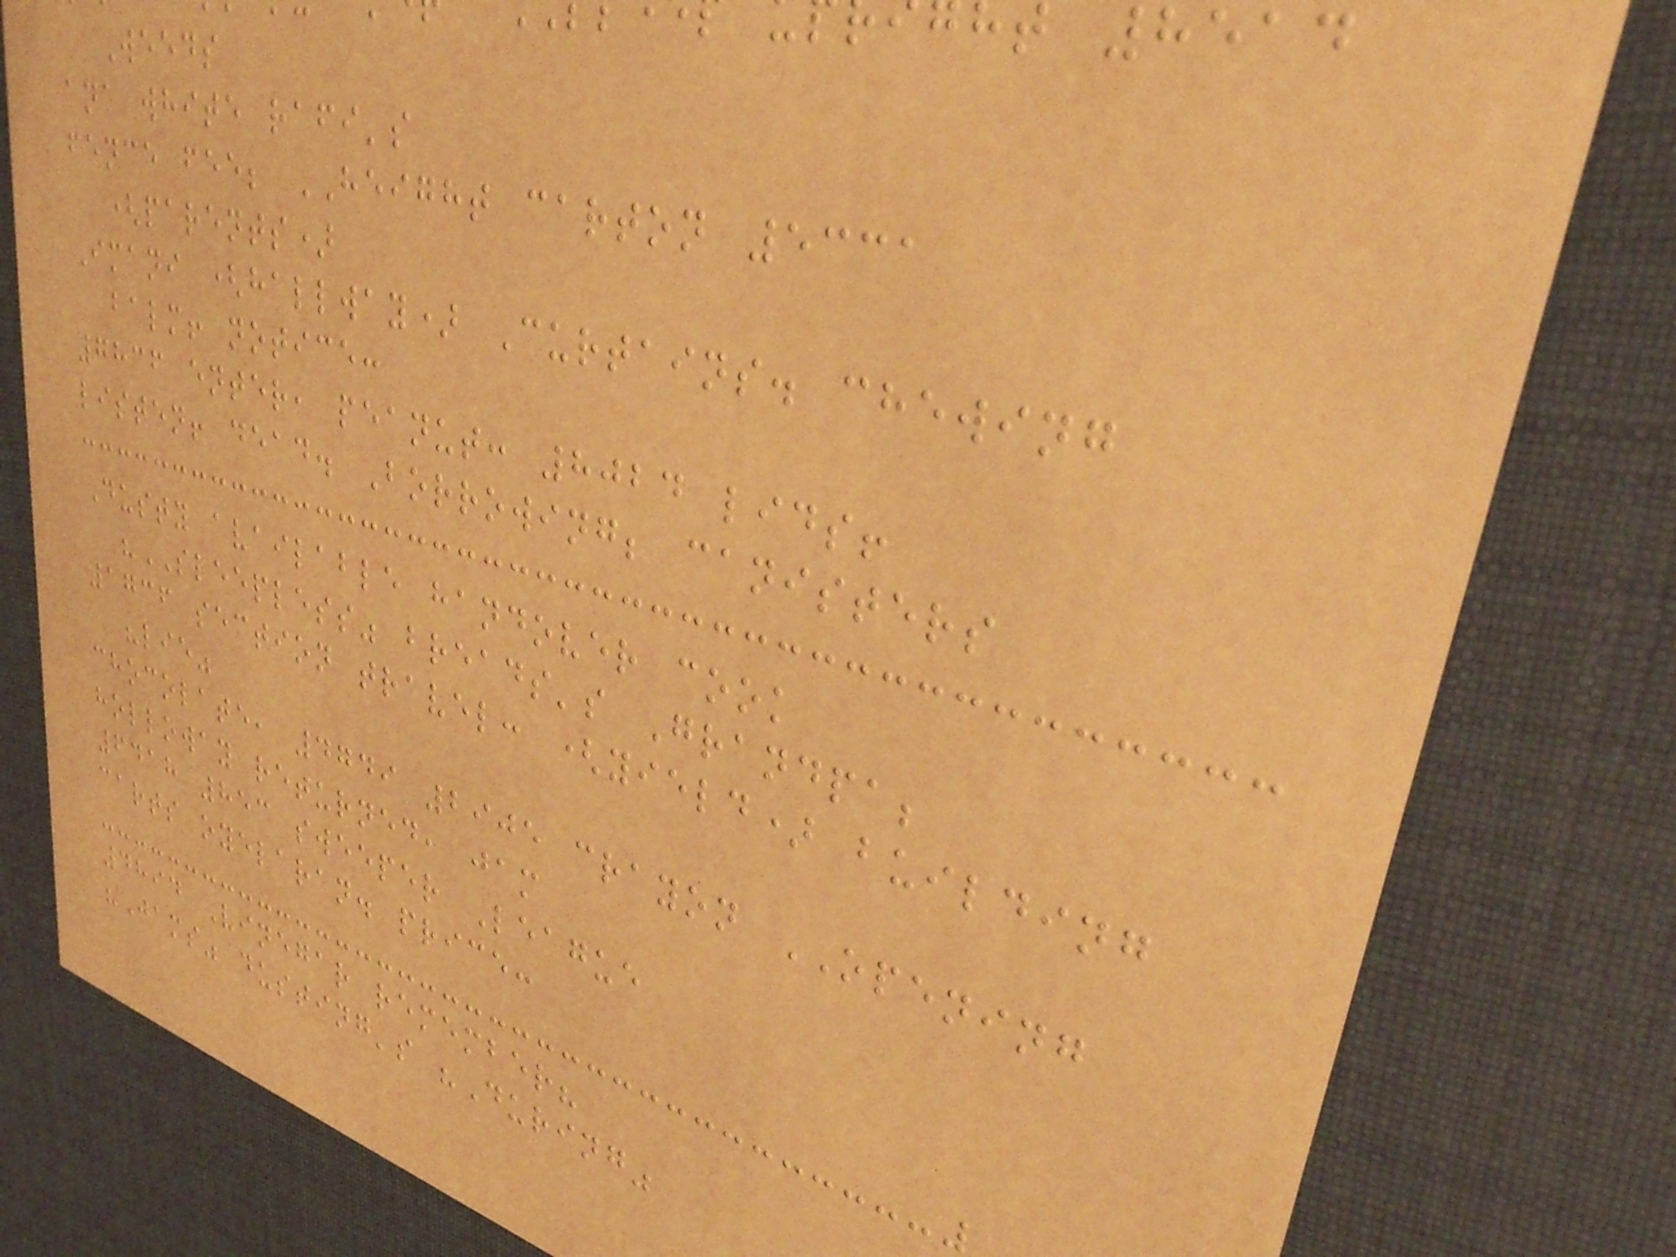Weeds
ana white rafi's
fence fee; HEIGHT carton 5331
(parents)
Imani (hallway) Curtains. chewing
balm! notice:
7836 enter, peanut: 8024 lids!
listen! dead. Borrowing; canisters
Dusty available handover cook
"SLEEPLESS" breads's Grandpa;
1736 section travel: (yield) building
"lie"
chocolate, 4749 2905 crayon OPENING
holloway returned, jam
6418 853 sweeper League
carts oyelaran. price:
4894 Vinegar remember?
"Jams" dusting's "During"
